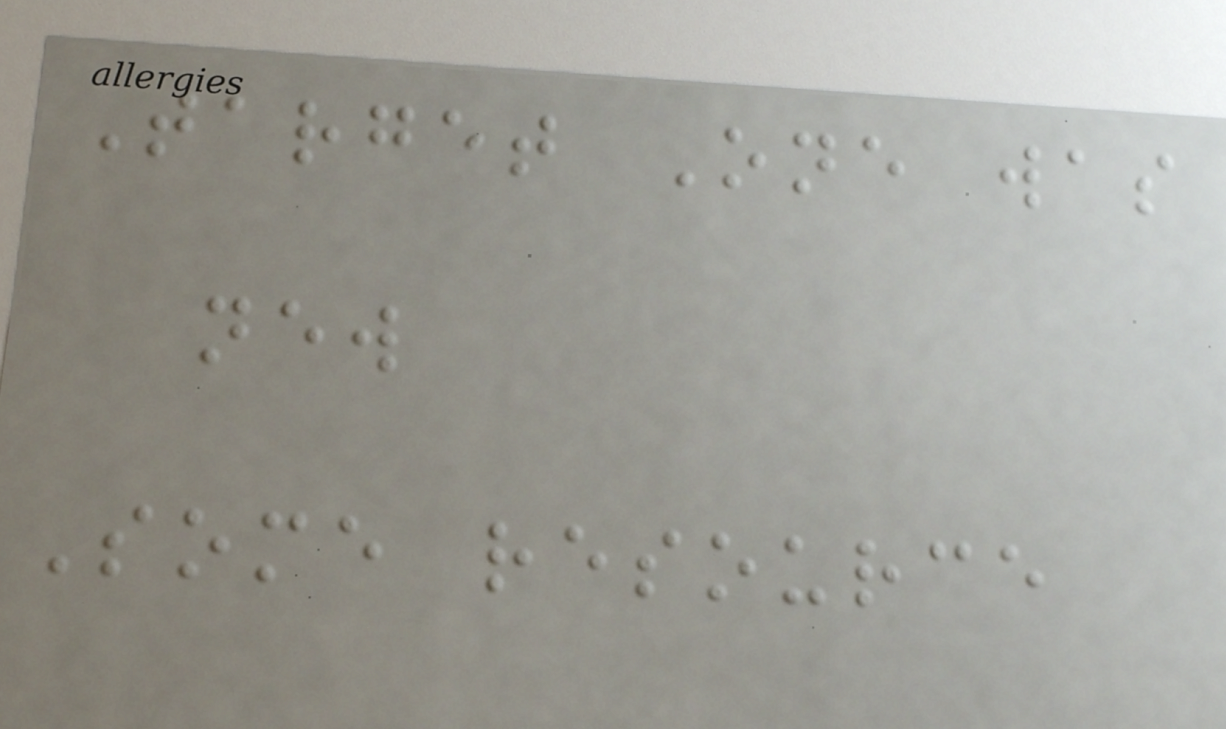Target One was
new
Some resource
